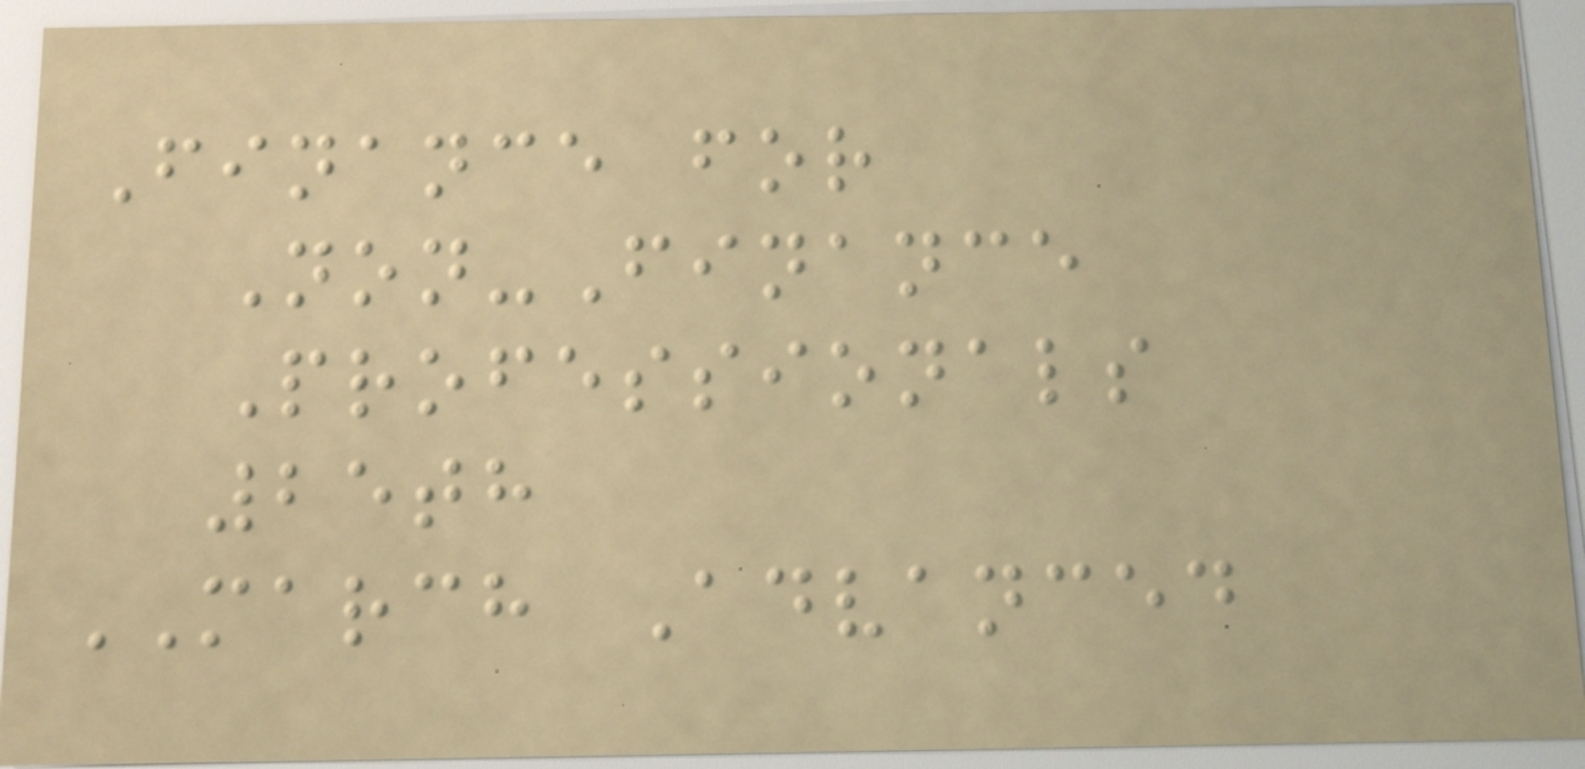Finance for
Non-Finance
Professionals
25th
MARCH Advanced
